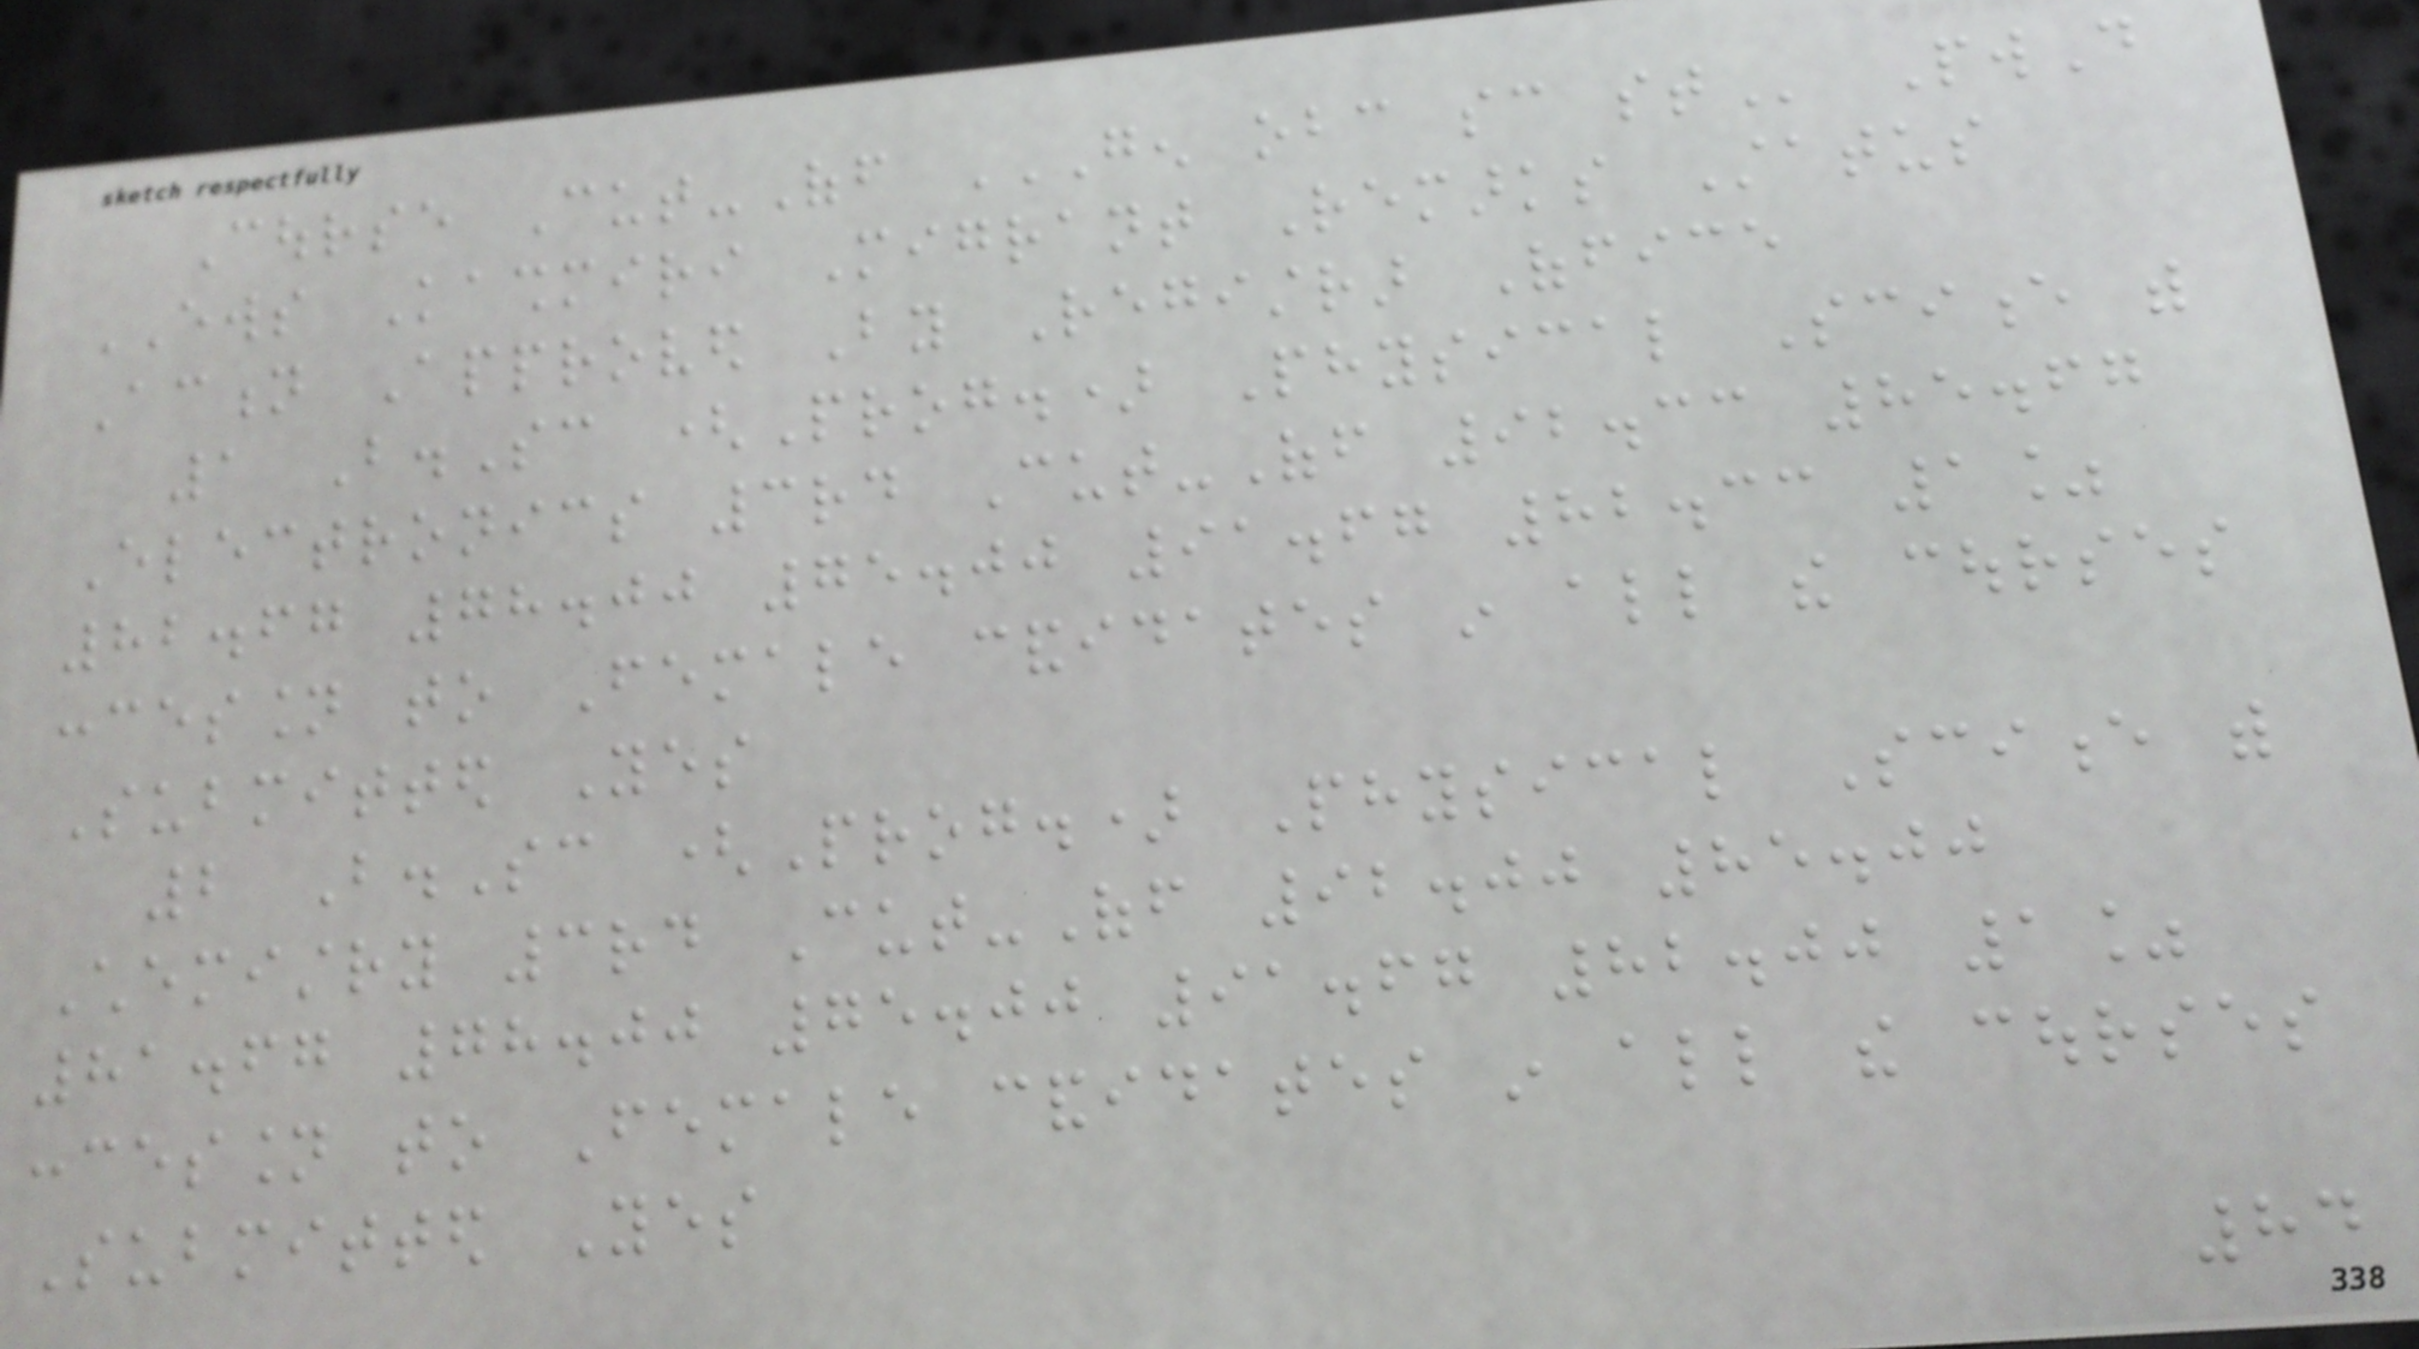Course Cut-Off GEN OBC SC ST PwD
EWS Kashmiri Migrant Remarks Status
Action Approved By Registrar Office
1 B.Sc (Prog.) Physical Science with
Electronics 3rd Cut-Off 92.33 85.67
82.67 78.00 75.00 91.67 82.33 1%
concession to Female candidates in all the courses
Submitted Yes
2 B.Sc (Prog.) Physical Science with
Chemistry 3rd Cut-Off 92.00 85.00
81.67 78.00 75.00 91.67 82.00 1%
concession to Female candidates in all the courses
Submitted Yes
84
